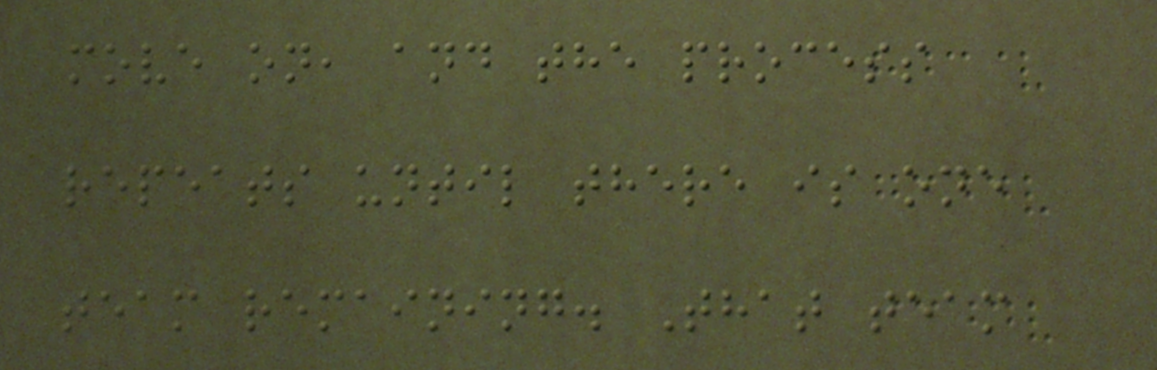move on, and the process
repeats until there is one
team remaining. That team
